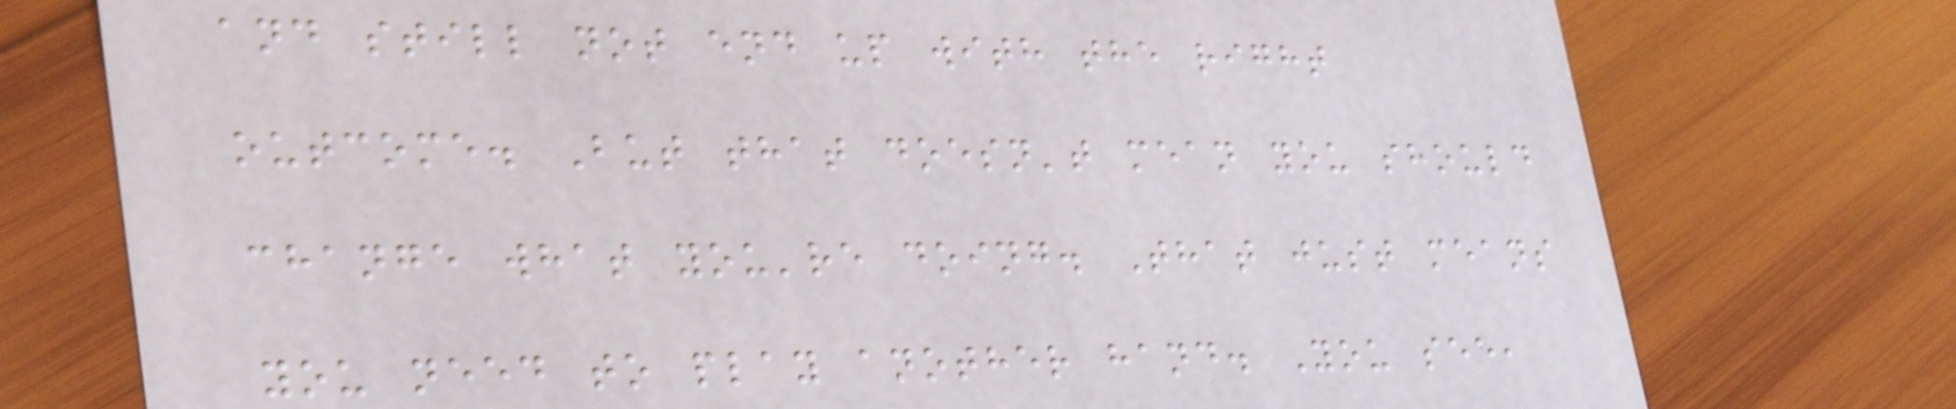and still not end up with the right
outcome. But that doesn't mean you should
change what you're doing. That just means
you need to play another hand. You see,
